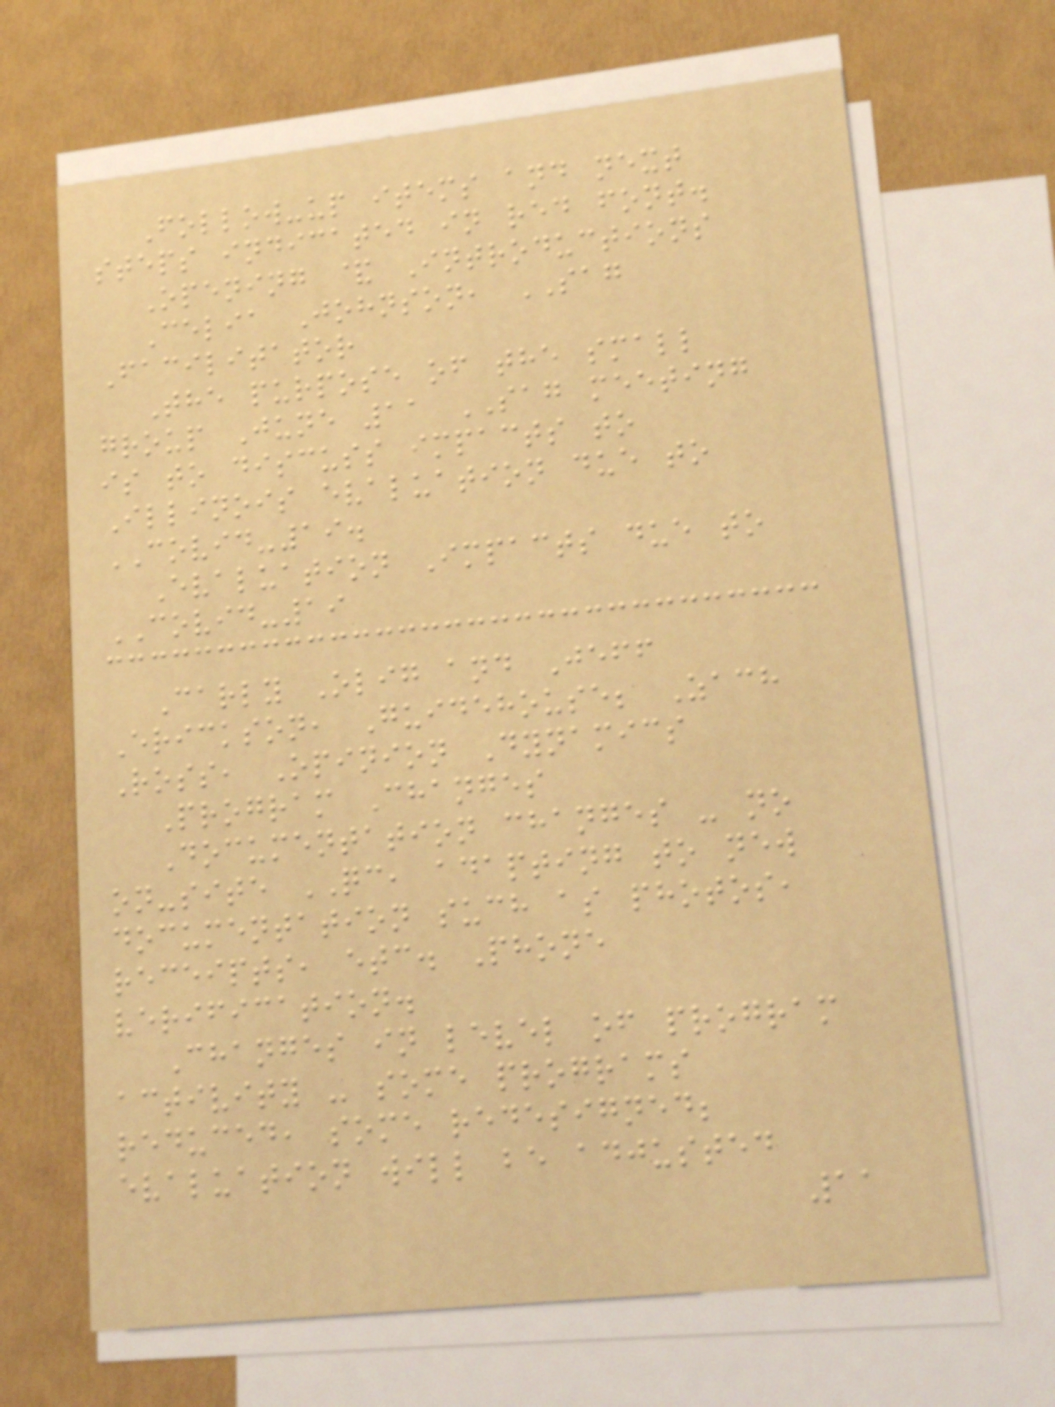Follow-up items and next
steps indicated in red font.
Opening & Introductions
Celia Johnson, SAG
Facilitator
The purpose of the small
group June 11 SAG meeting
is to discuss impacts to
Illinois evaluation due to
COVID-19.
Evaluation Impacts due to
COVID-19
Carly Olig and Jeff
Erickson, Guidehouse; Zach
Ross, Opinion Dynamics
Program Changes
Documentation changes - no
on-site QC, adapting to new
documentation such as photos,
receipts, etc. Phone
verification.
Changes in level of program
activity - some programs
reduced, some redesigned;
evaluation will be adjusted
11
